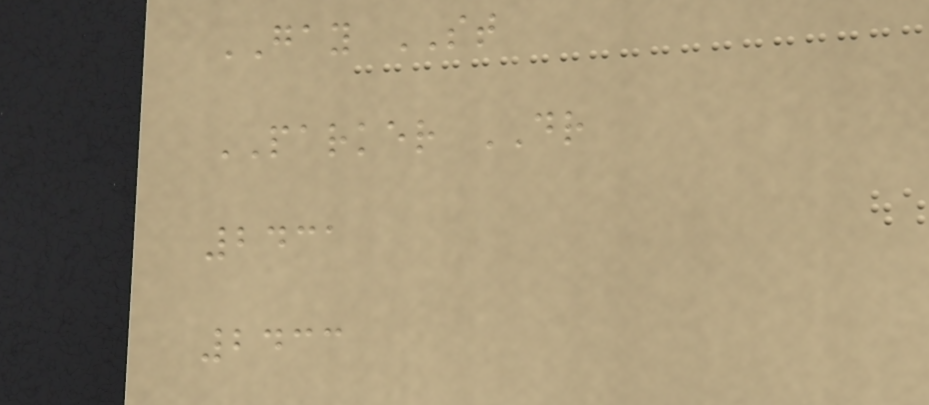GAY ST
PARKER DR
2431
2433
